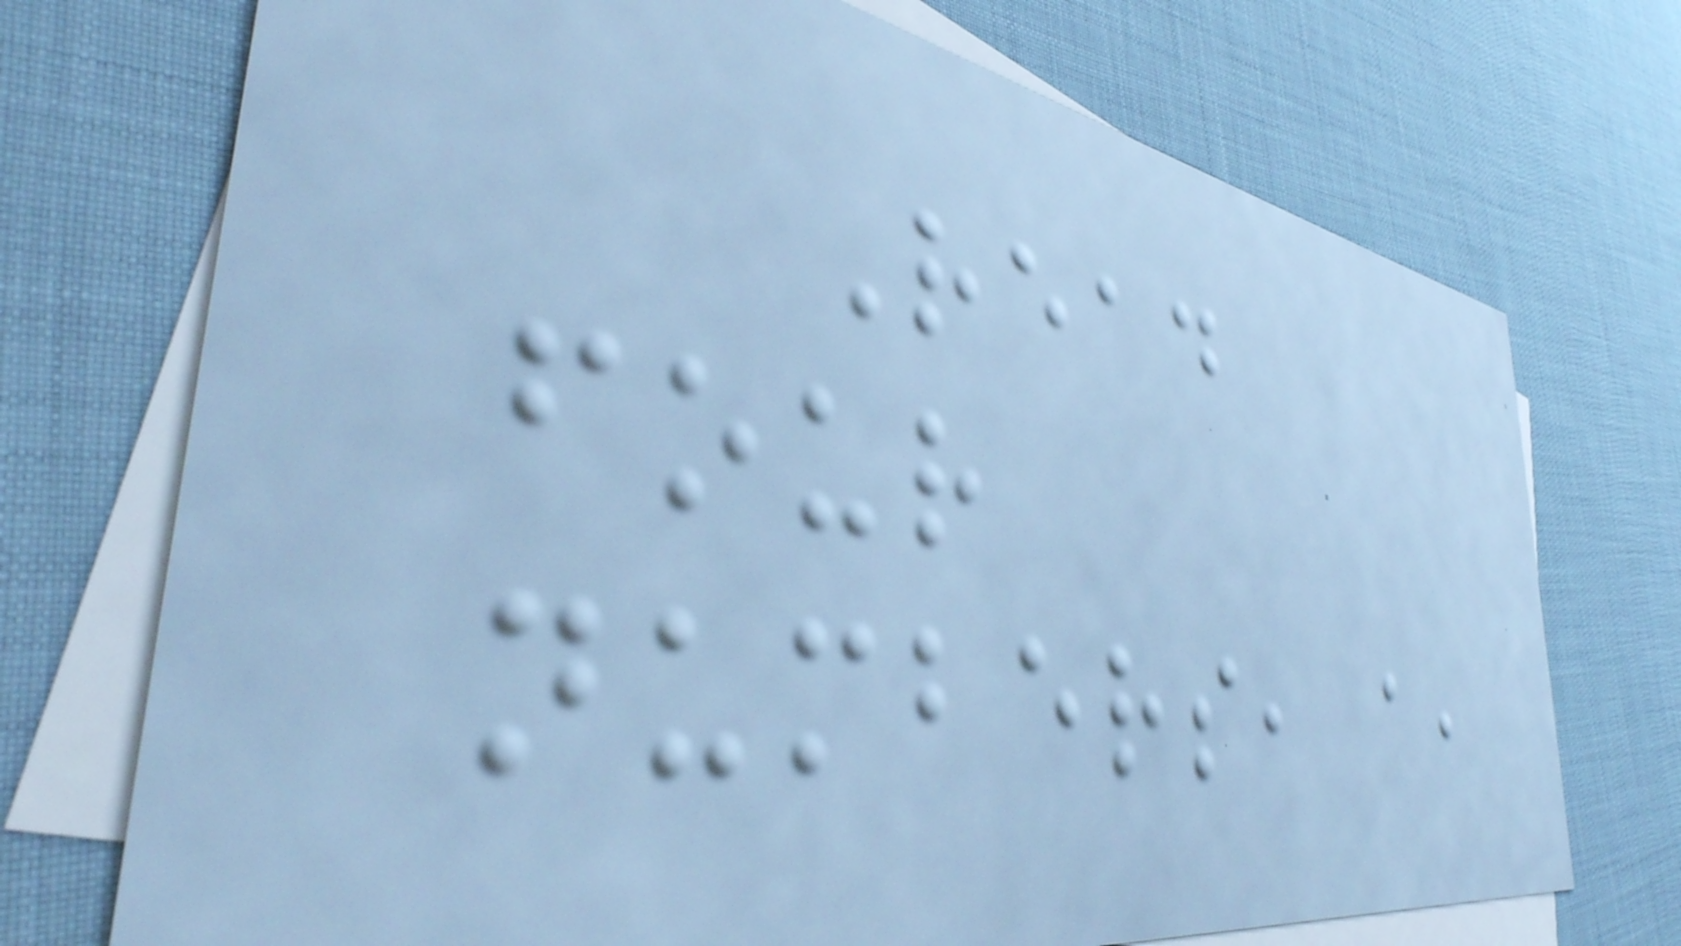Read
four
numbers, a,
